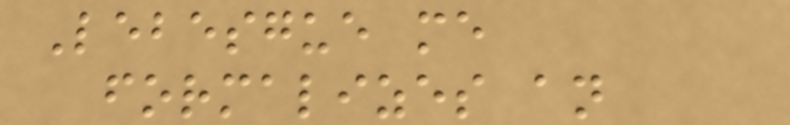Lebesgue me
formalizes an
